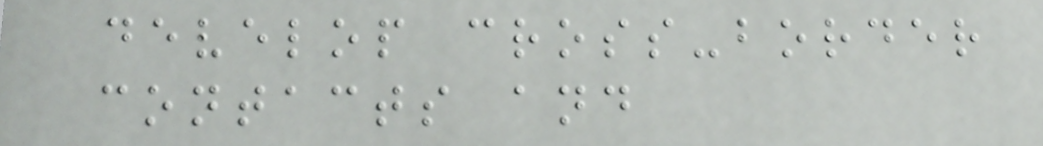develop cross-border
contacts and
